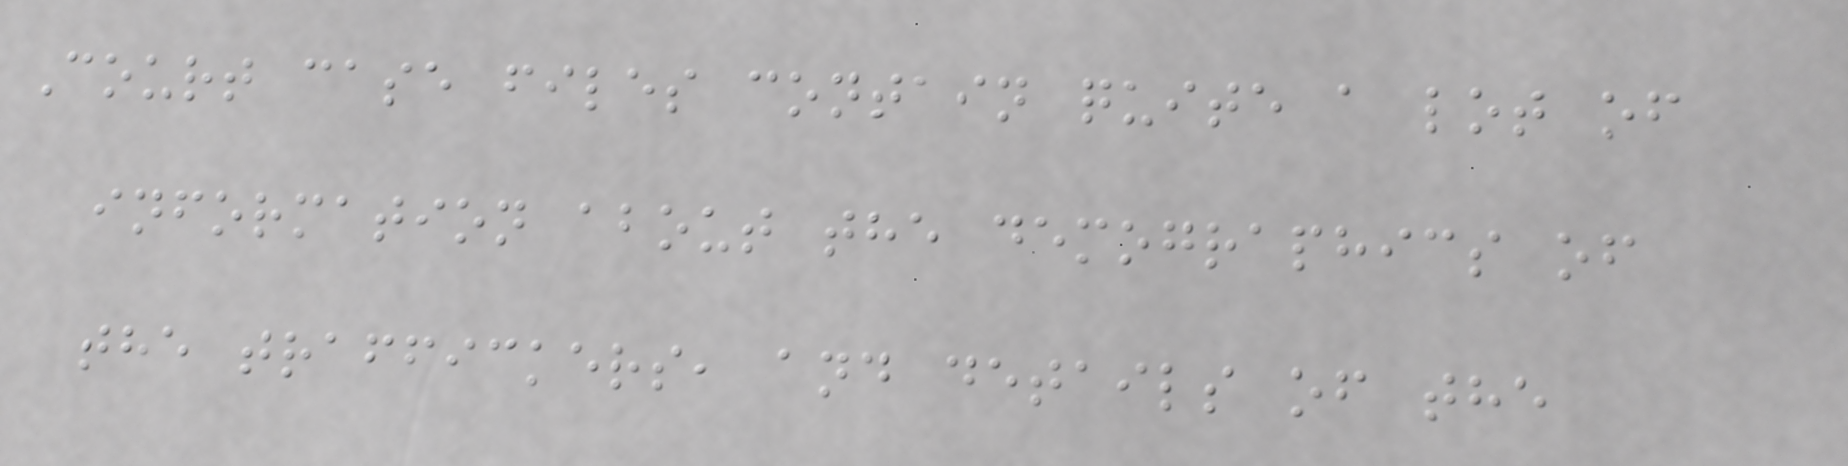Court case files contain quite a lot of
information about the demographics of
the traffickers, and details of the
